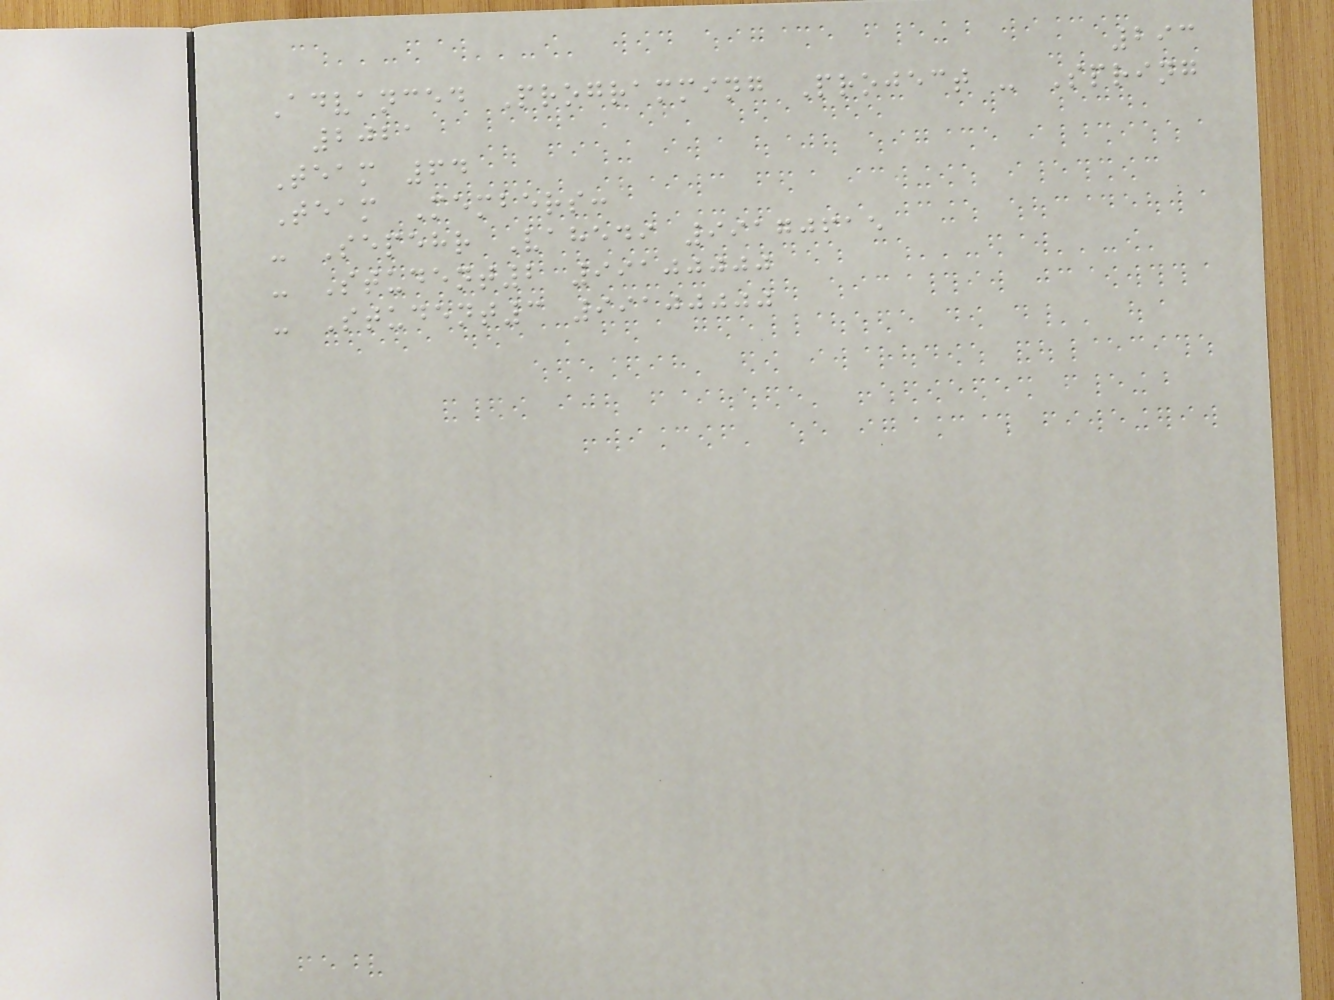293
Advanced Programming Project - Spring
2021
Team 64
Team Members:
- Sepehr Vahedi 99170615
- Student2 99100000
- Student3 99100000
